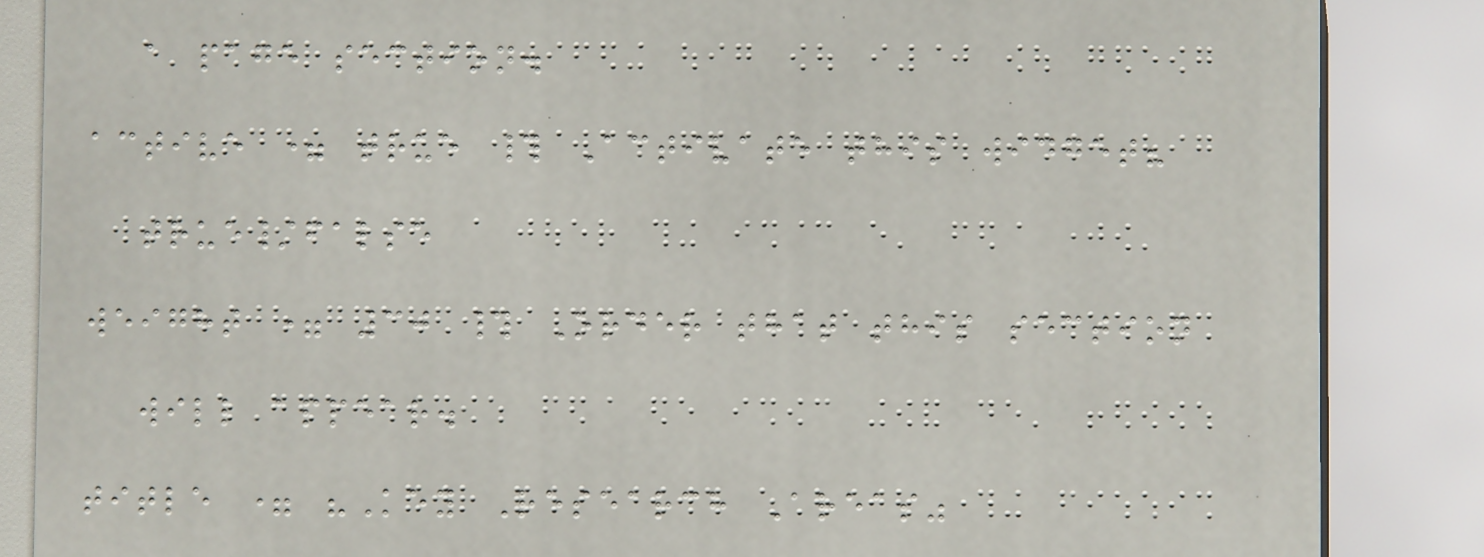a page section.
active = true # Activate this widget?
true/false
weight = 30 # Order that this section
will appear.
title = "Key Research Areas"
